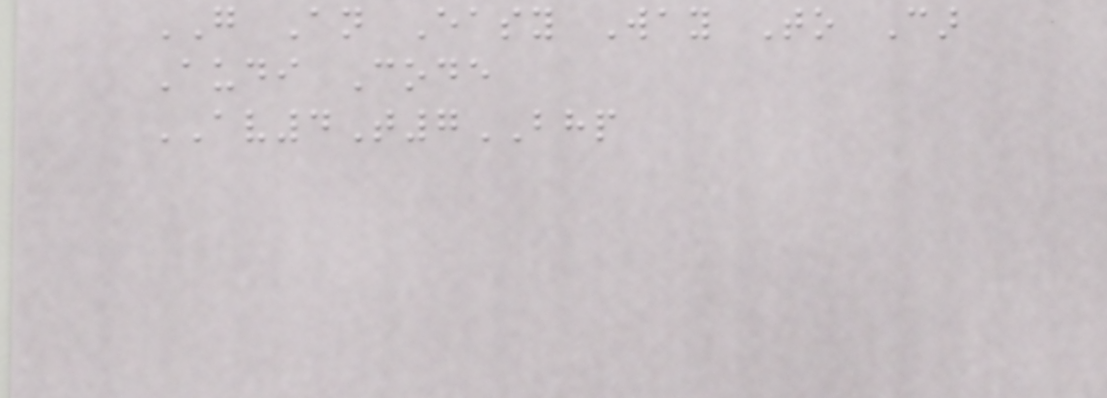GO An Easy Way To Car
Audi Code
AV4T7BHP
